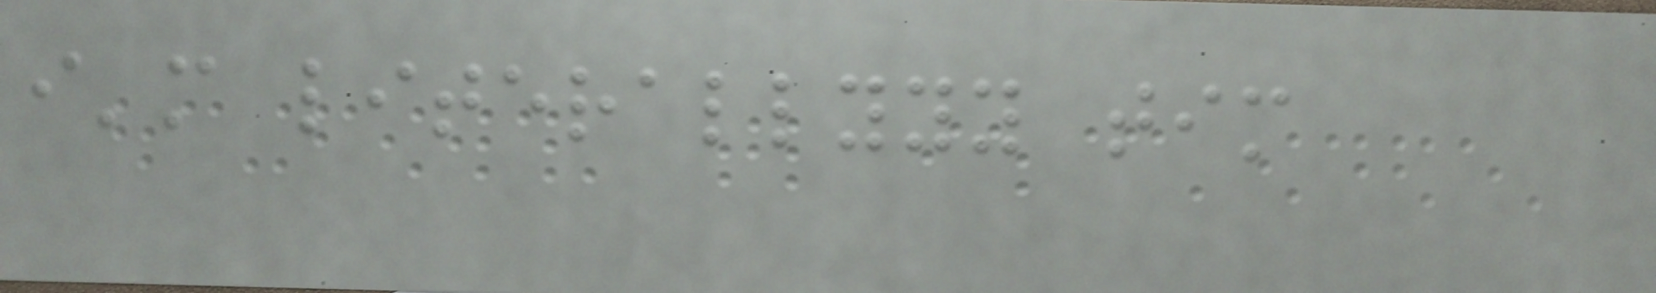i'm literallyyy tim
